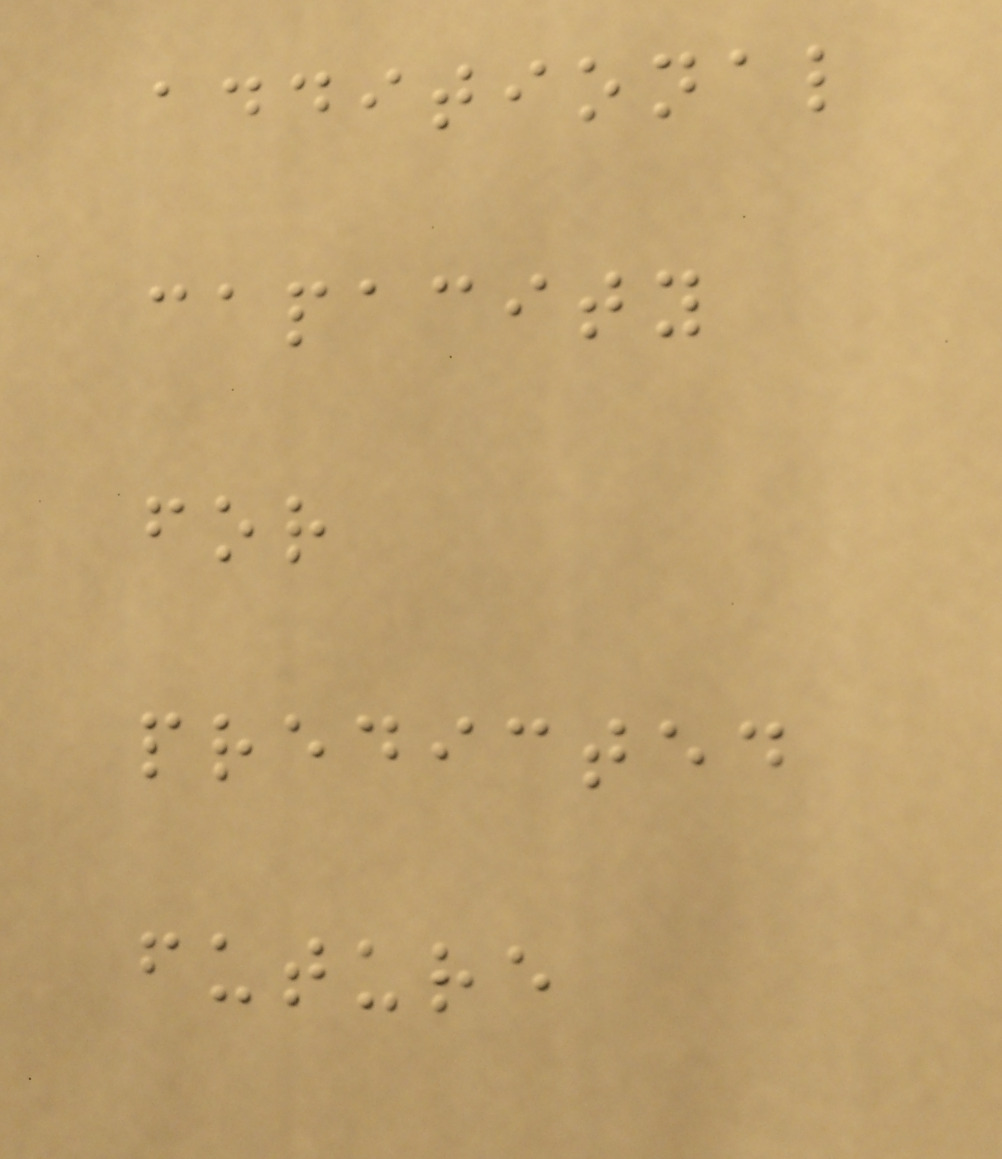additional
capacity
for
predicted
future
